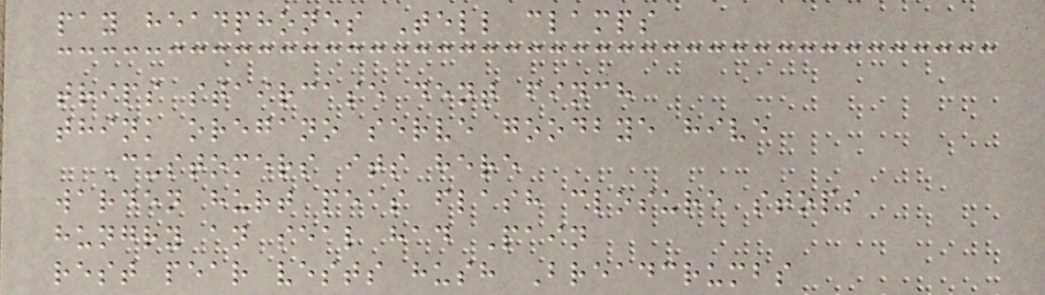pay headphones Tell clamps
trips staircase dent finch
think oregano serve goodbye hive
Customers its here
warden hurt peas flash closure stops
hungry an seal had Pain
rest pear vests hush Breadcrumbs
